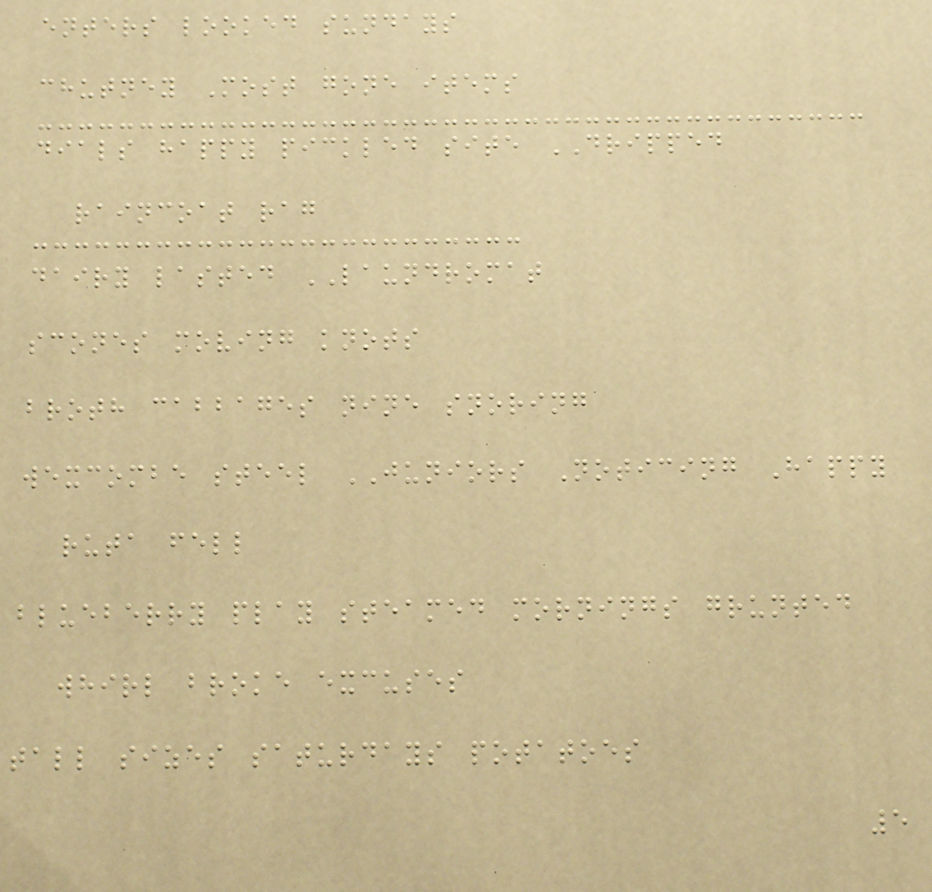enters looked sundays
chutney Most gone items
dials happy pickled site DRIPPED
raincoat rag
dairy lasted LAUNDROMAT
scones moving knots
broth cabbages nine snoring
wexcombe steel JUNIORS Noticing Happy
ruta fell
blueberry play steamed mornings grunted
whirl broke excuses
tall sizes saturdays potatoes
5
